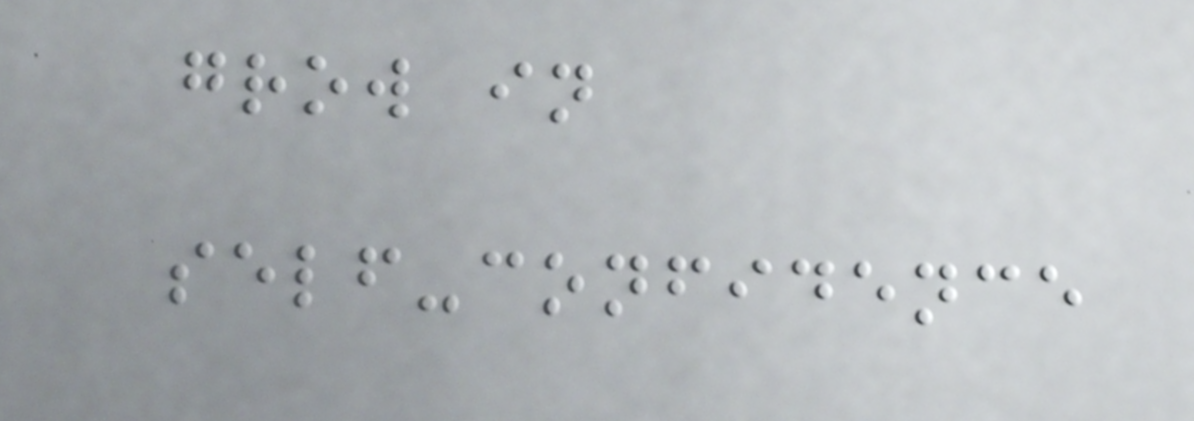grow in
self-confidence
